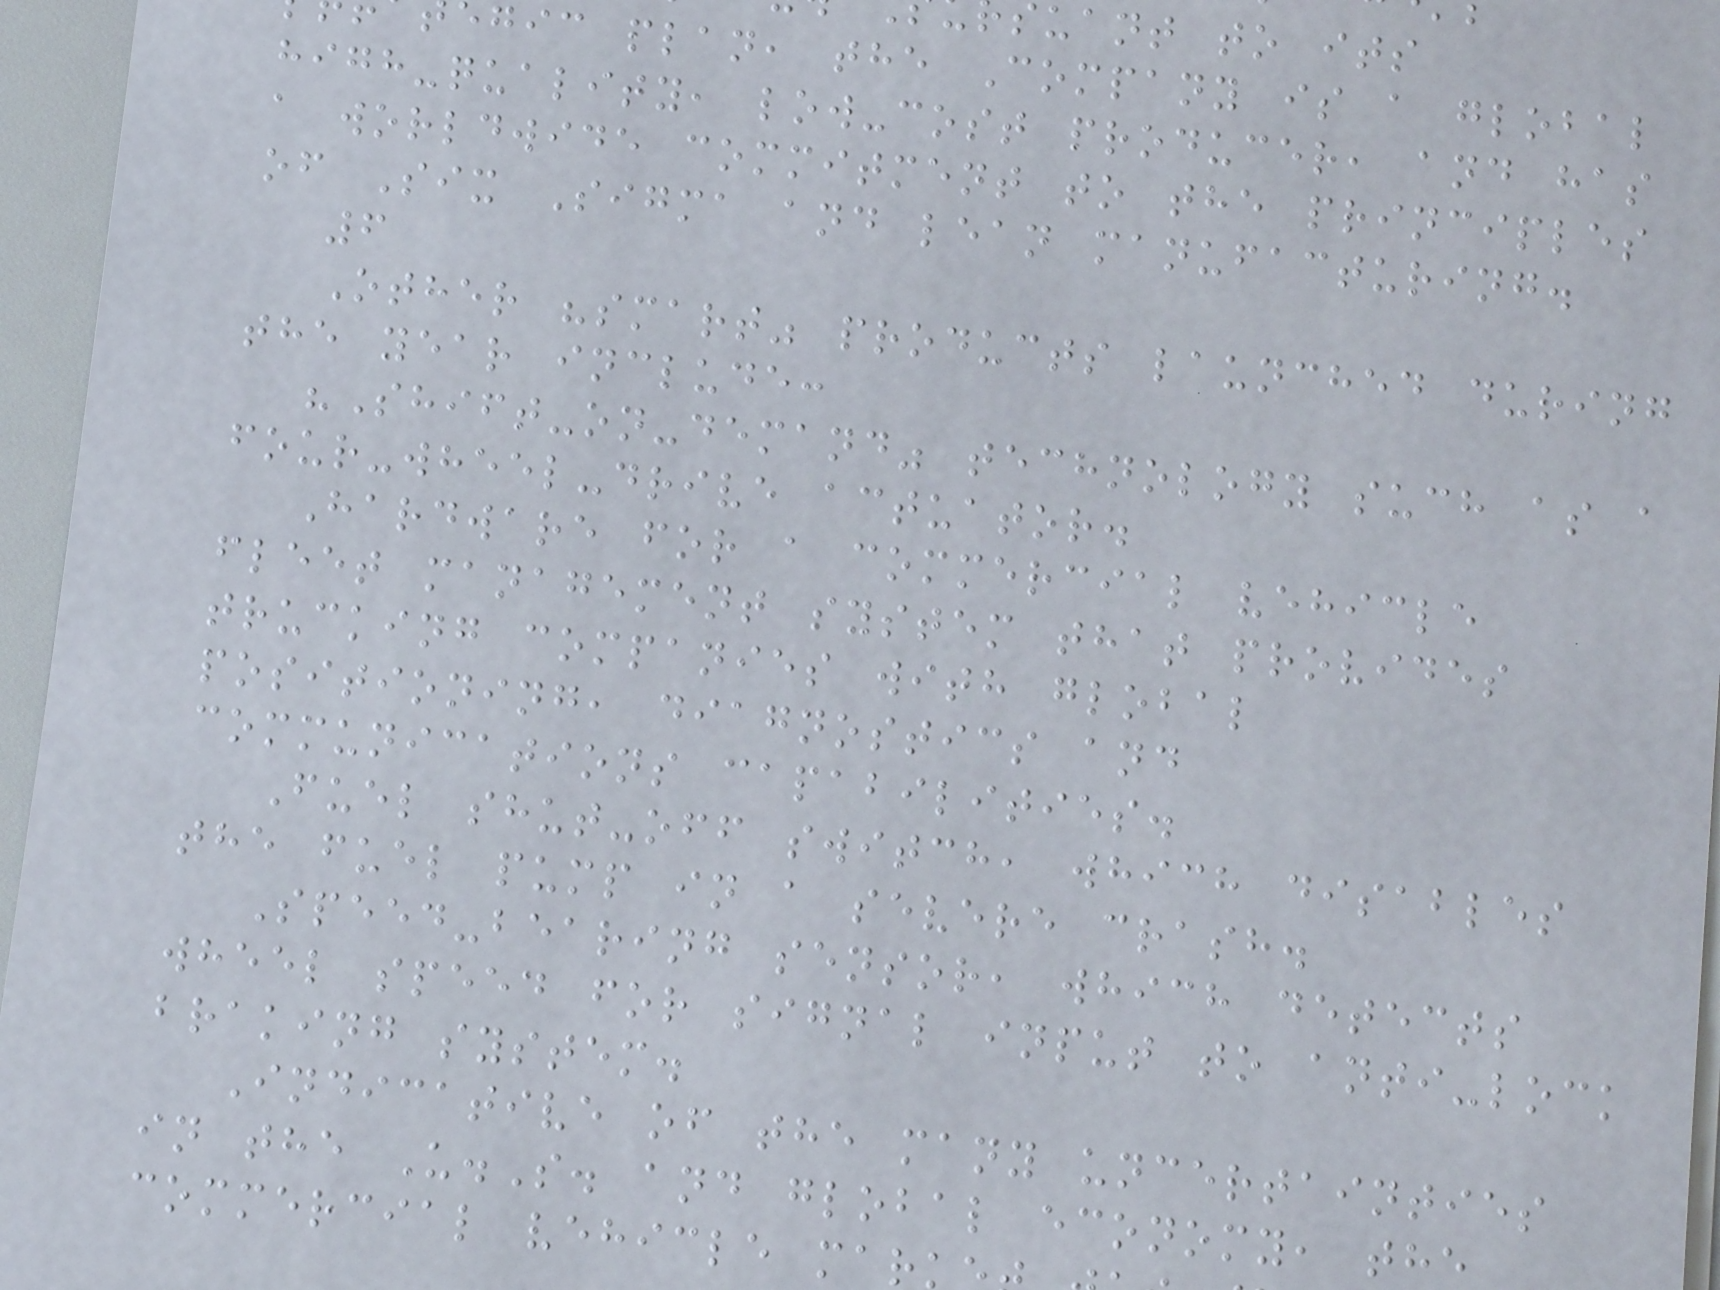uant to its
gic plan, the Company is a global
high-quality, low-cost producer, and has
a worldwide commitment to the principles
of Six Sigma and lean manufacturing.
6
Other "smart" products launched during
the year include:
"Shift-on-demand" technology such as a
four-wheel-drive actuator.
Hardware for a commercial vehicle
fleet management system that provides
trucking companies with global
positioning, diagnostics and
communications capabilities.
Fuel shut-off switch, which disables
the fuel pump in a severe crash.
Speed-bearing sensor, which detects
wheel speed for signal input to anti-lock
braking system.
Indicative of the many uncertainties
in the U.S. and global economy, the
commercial vehicle mar
